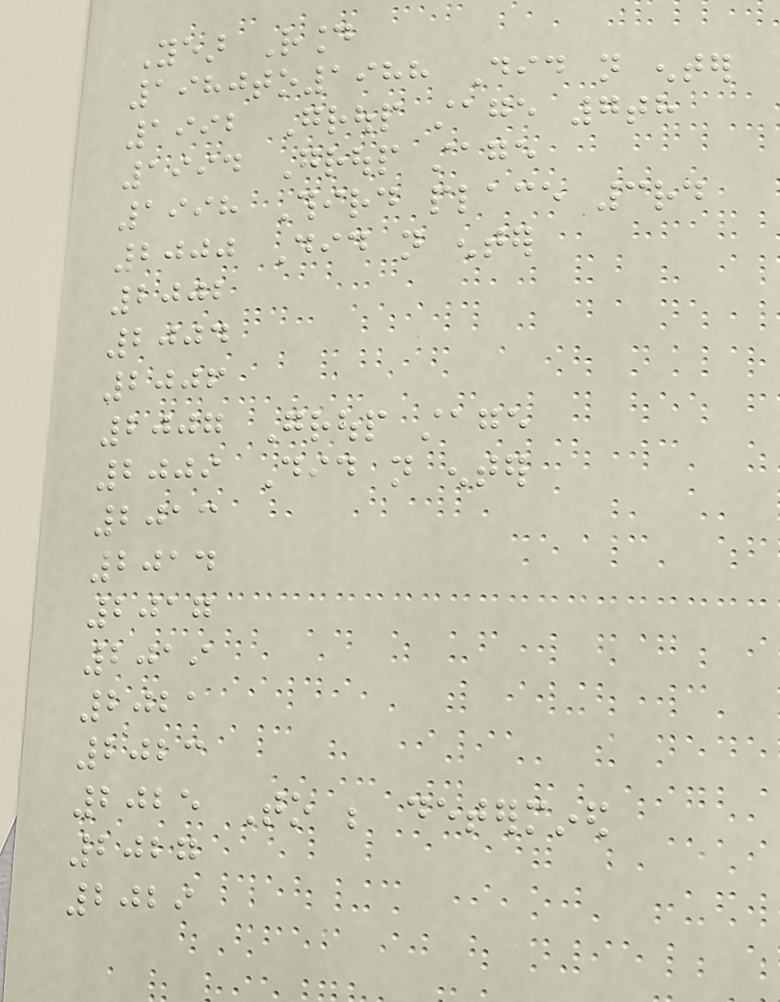Year Round
1980to1988 Did not enter
1992 Group stage 7th
1994 Group stage
1998 Third place 3rd
2000 Did not enter
2002
2004
2006
2007 Group stage
2009 Did not enter
2013
2014
2017
2019
2021
2023
2025 To be determined
2027
2029
